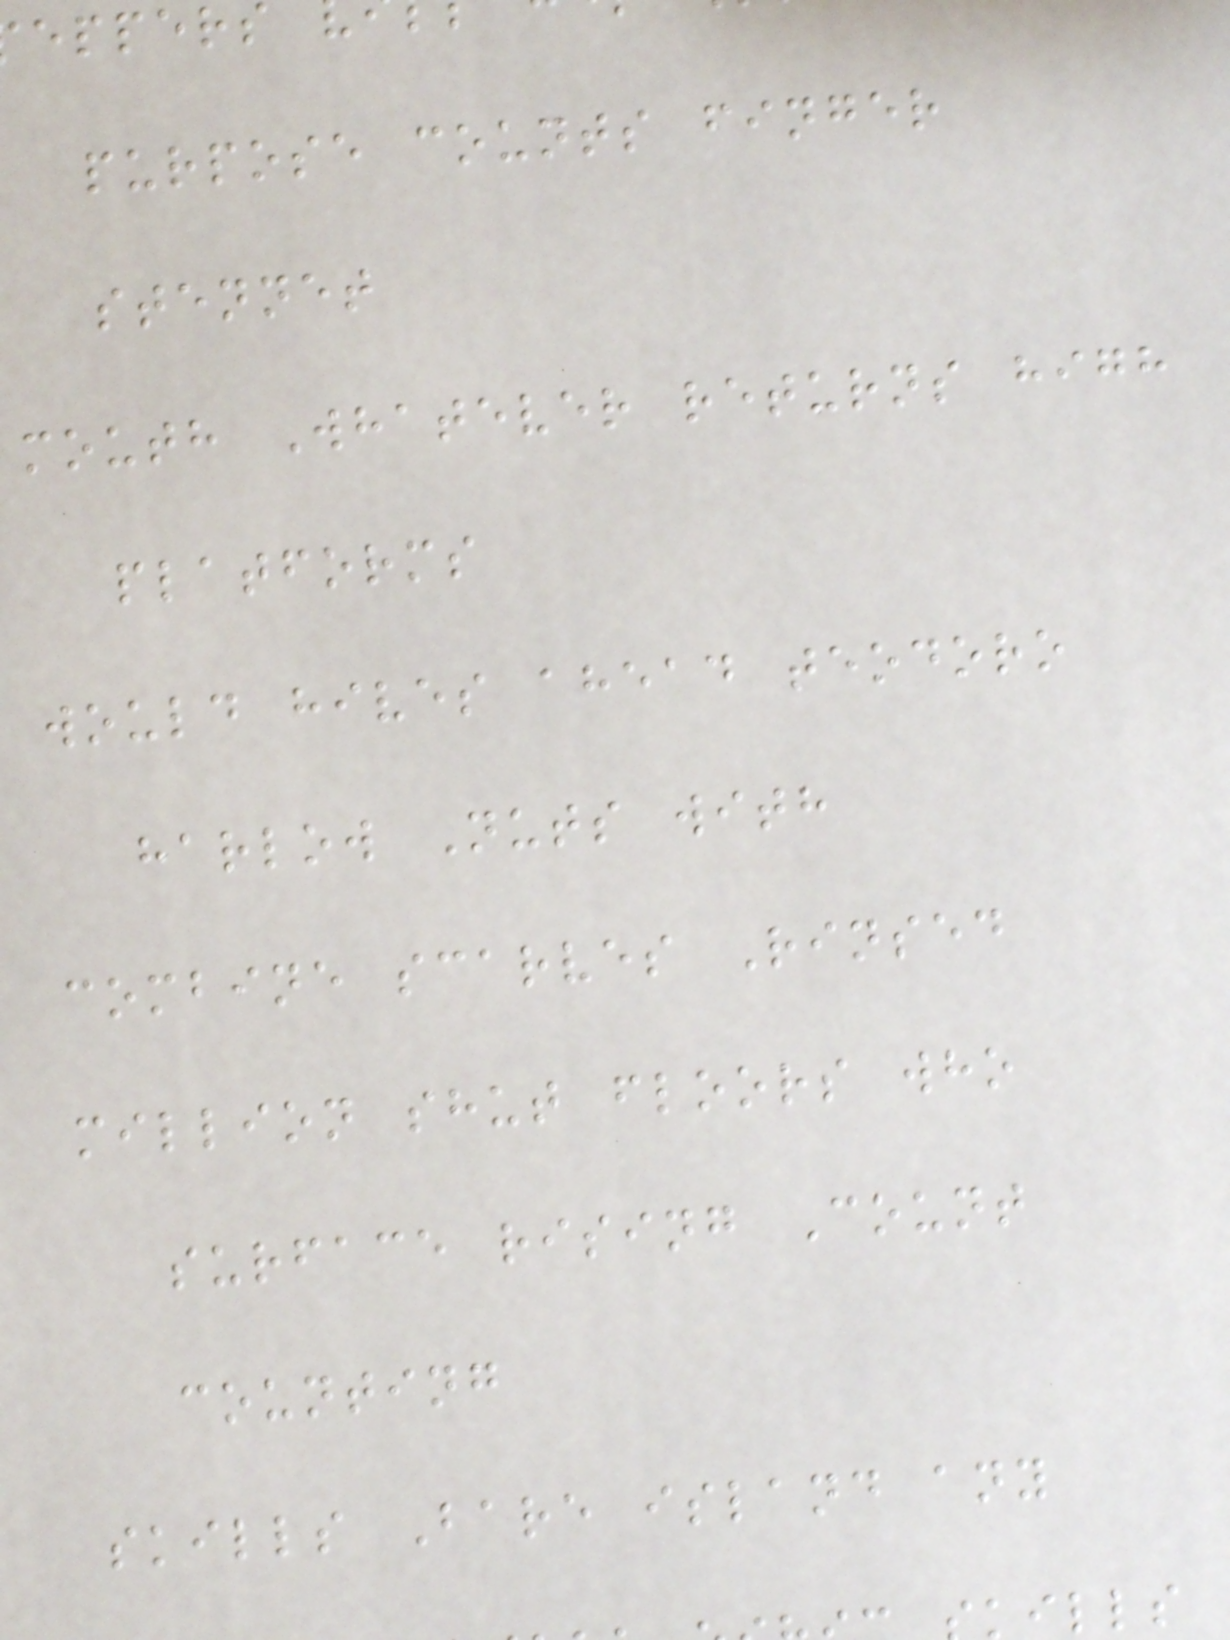eppers
purpose counts finger
stennet
mouth Whatever returns high
platforms
would hives ahead teodoro
harlow Nuts with
combine scarves Rinsed
million shut floors who
surface rising Count
counting
skills Bare island any
